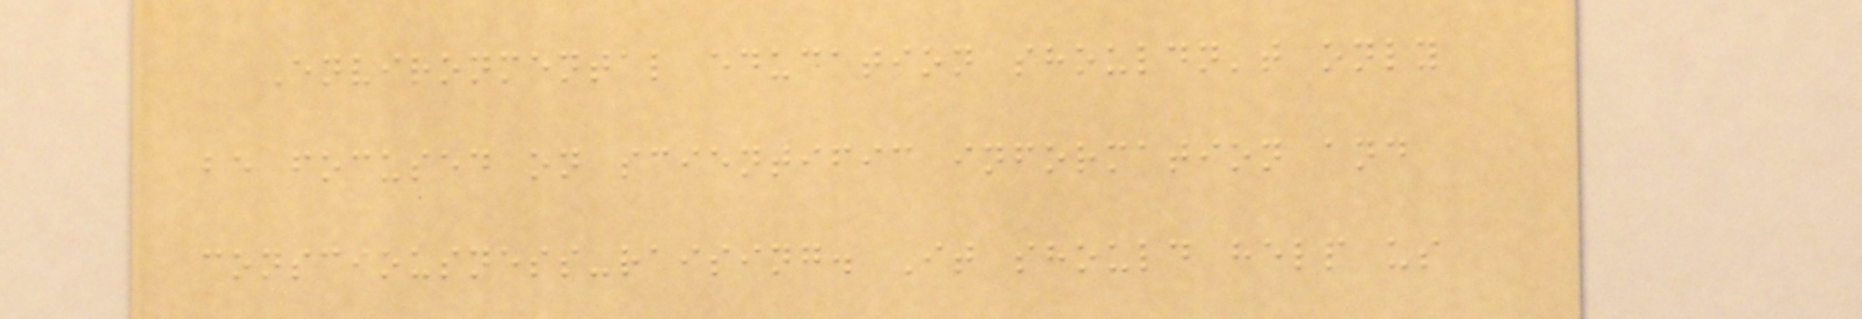Environmental education shouldn't only
be focused on scientific information and
consciousness-raising. It should help us
